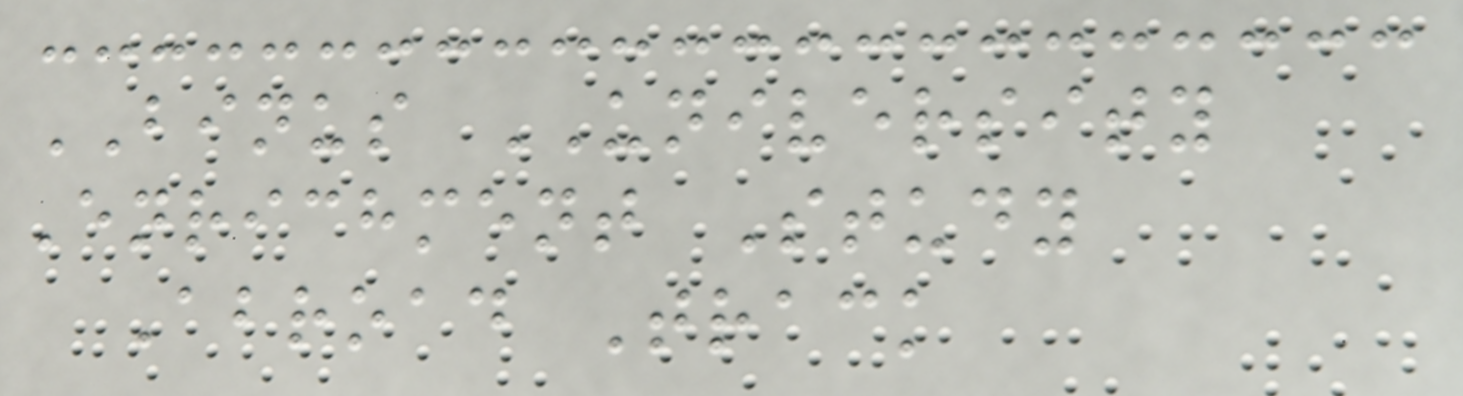BINUS UNIVERSITY
Enrichment Study
Abroad Track
